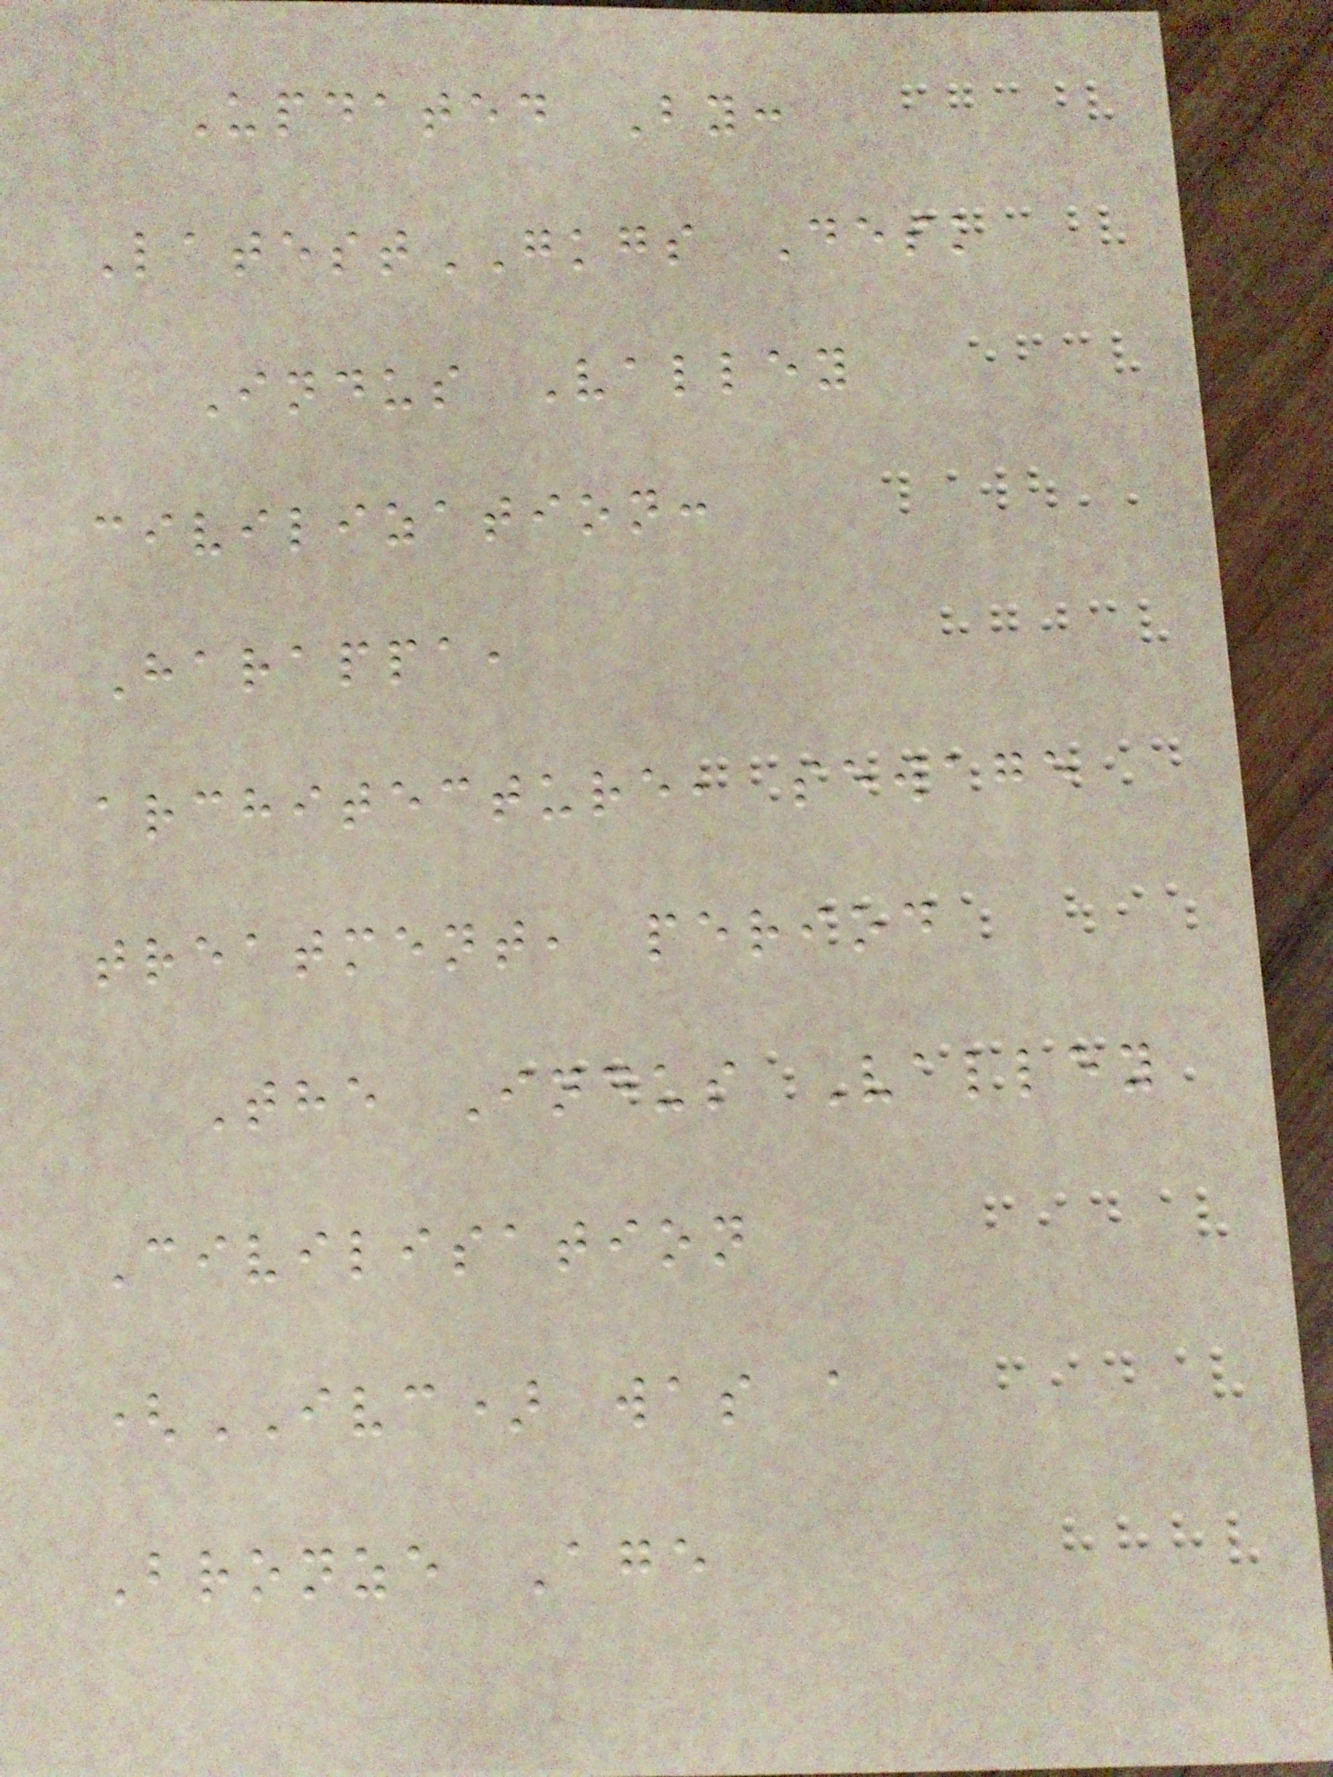Updated By:
LatestGKGS Desk
Indus Valley
civilization:
Harappa,
architecture, sewage
treatment, period
The Indus Valley
Civilisation
(IVC) was a
Bronze Age
